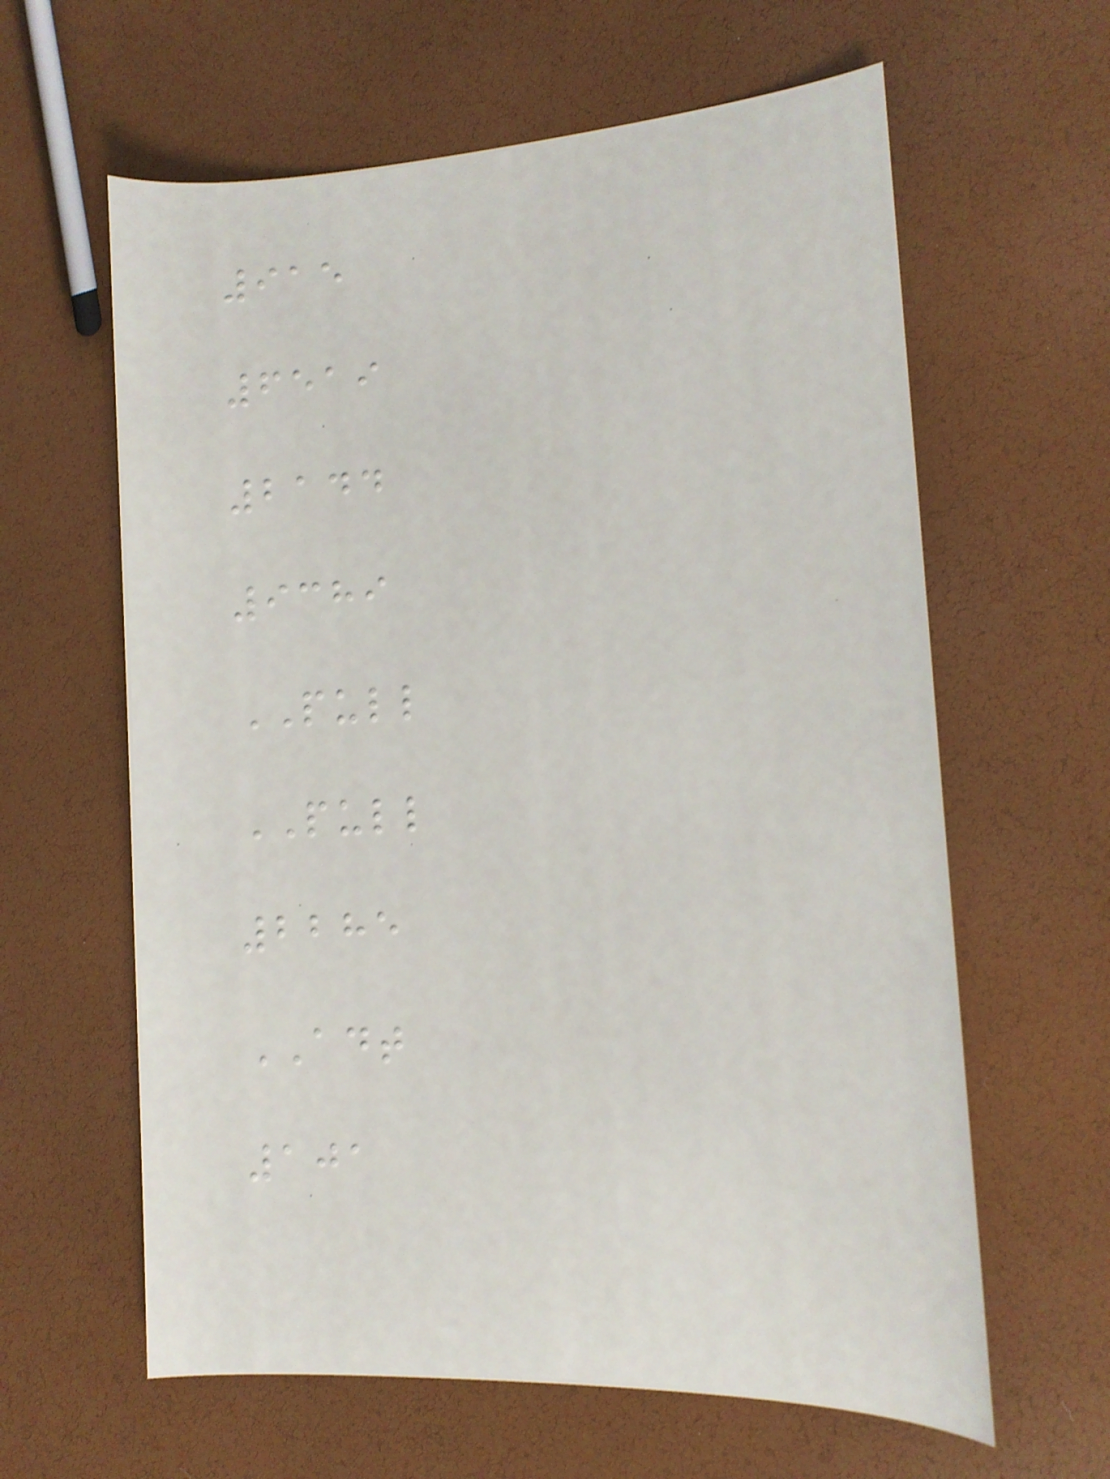915
6519
2144
9389
PULL
PULL
2285
ADT
101
